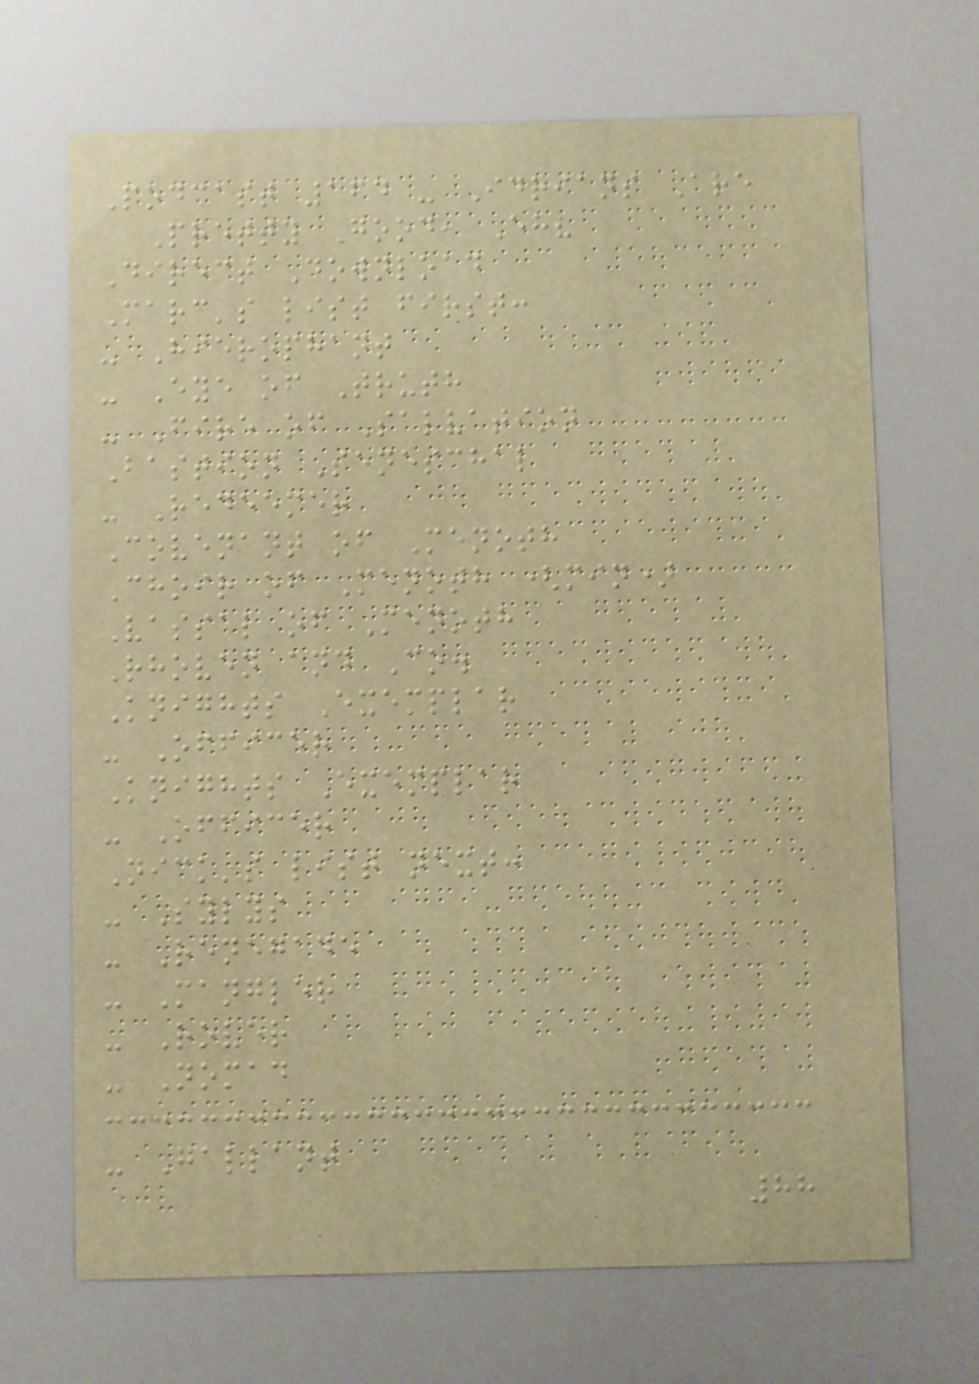Podcast 164 - Idrians Are
Pretty Good, Eh?
Direct Download
Marc's list first:
- Hierophant
- Eye of Truth
- Fire of Salvation
Bastion Seneschal
- Redeemer
Covenant of Menoth
Choir of Menoth (min)
Vassal of Menoth
Rhoven and Co.
Knights Exemplar
- Officer
Knights Exemplar
- Officer
Nick's list next:
- Sylys
- Renegade
- Mangler
- Rover
- Nomad
- Gallant
88
